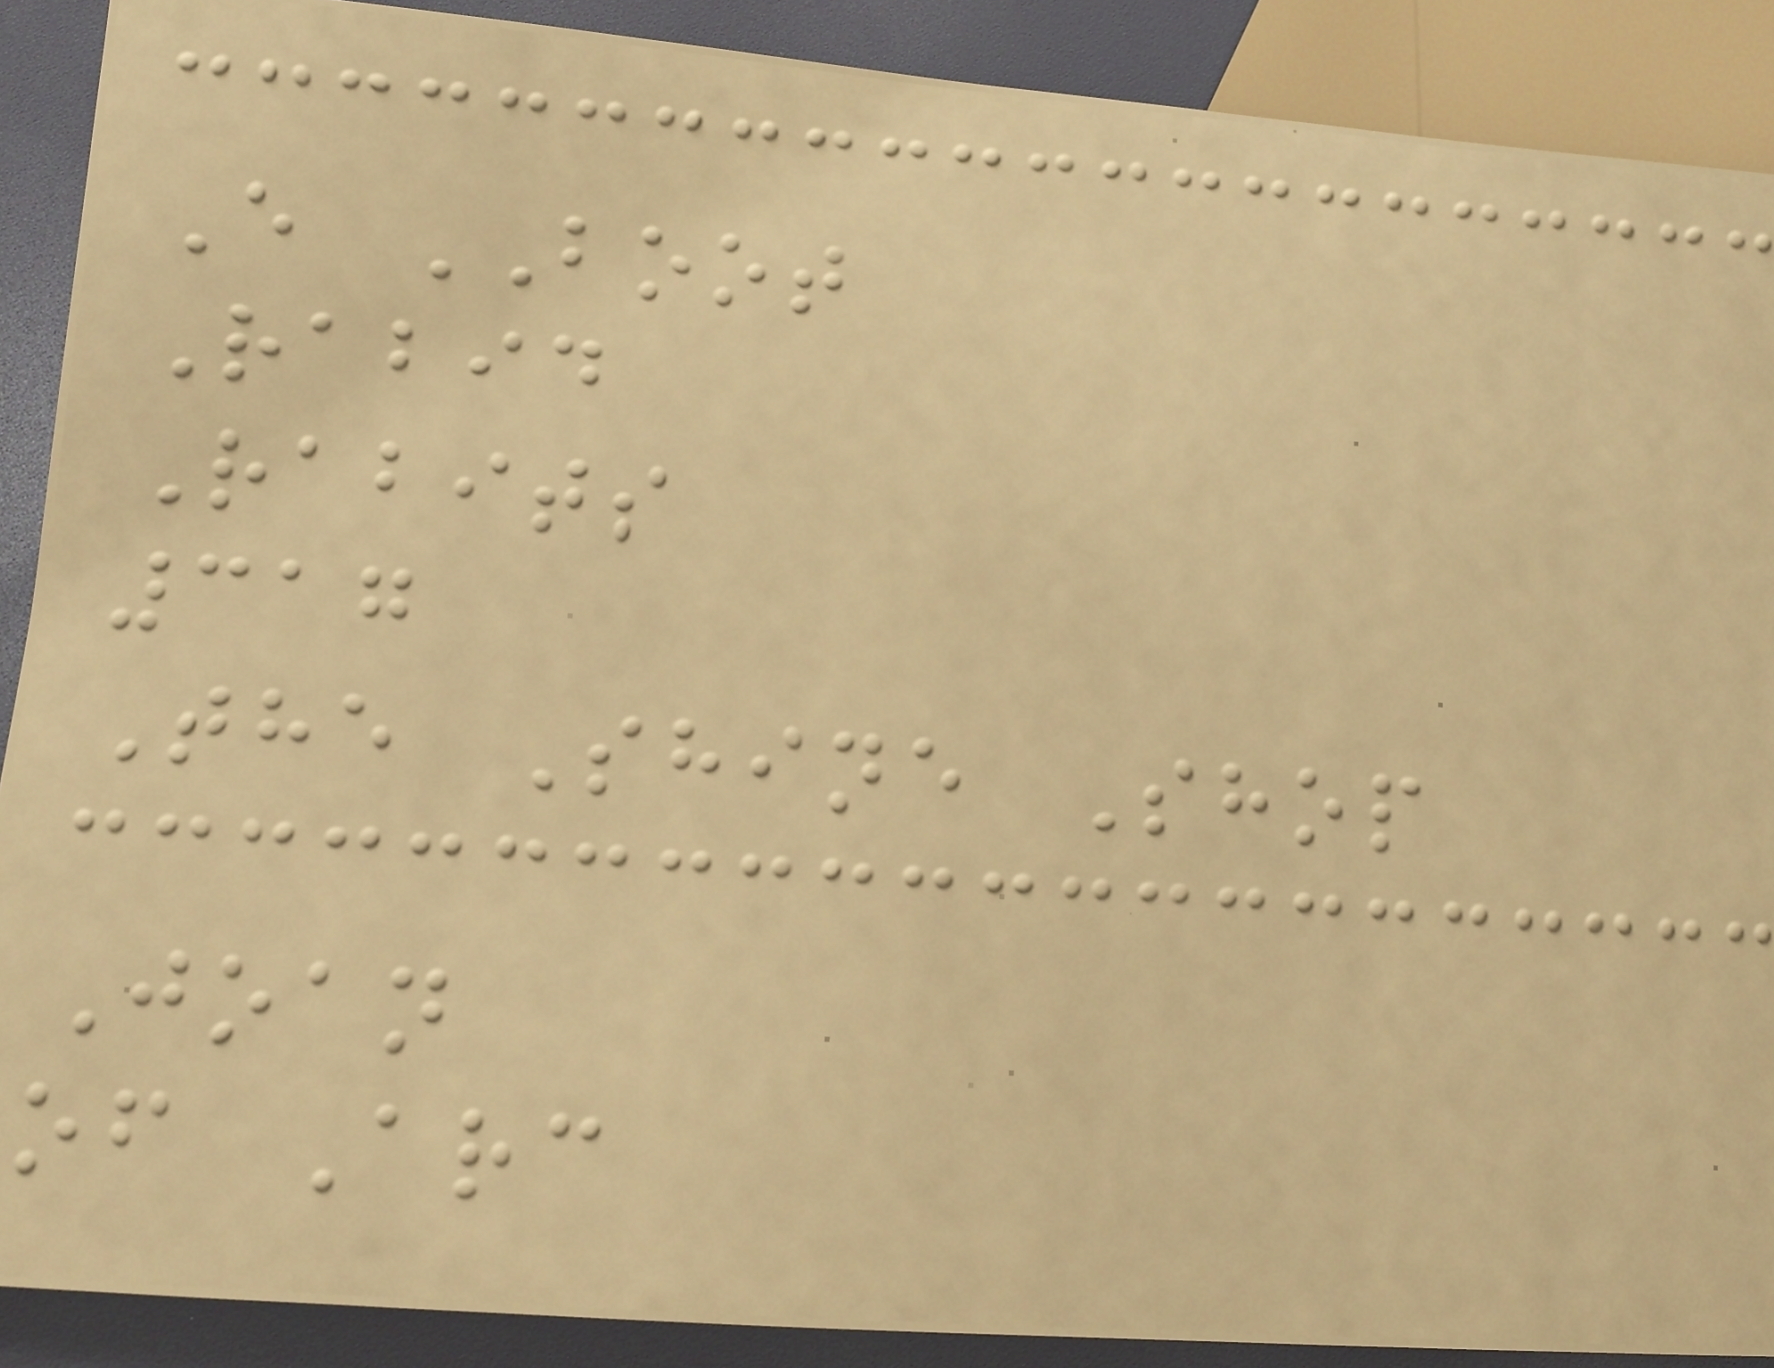E BOOT
Rabid
Rabits
317
The Shine Shop
Joan
of Arc
